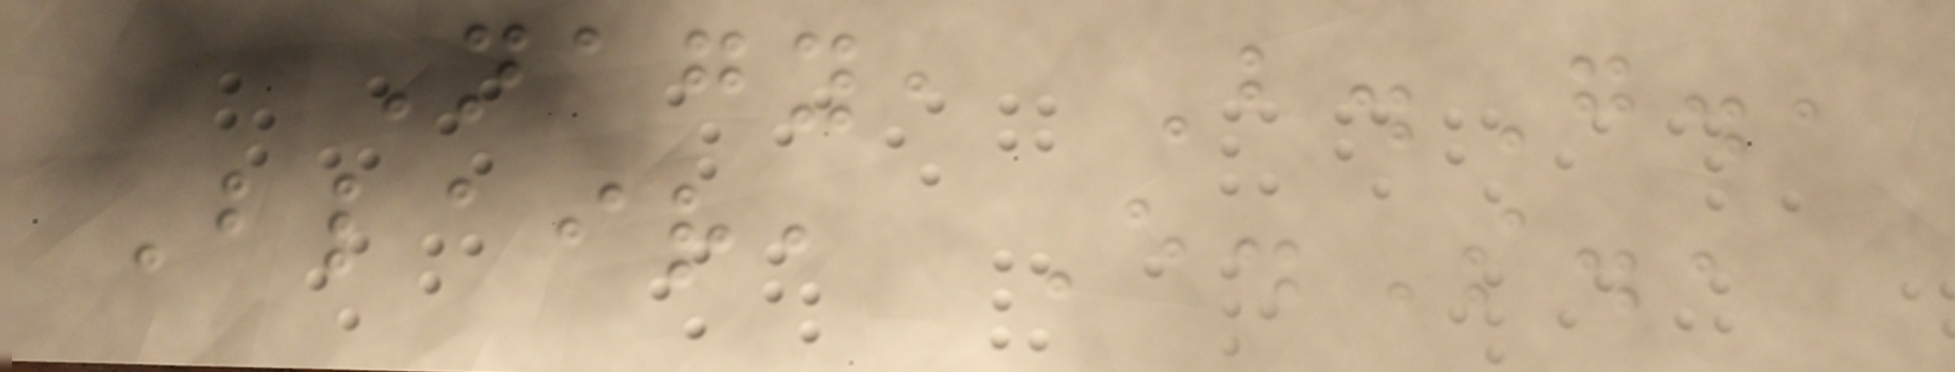Nagy, B.G.,
Blair, E.S.,
